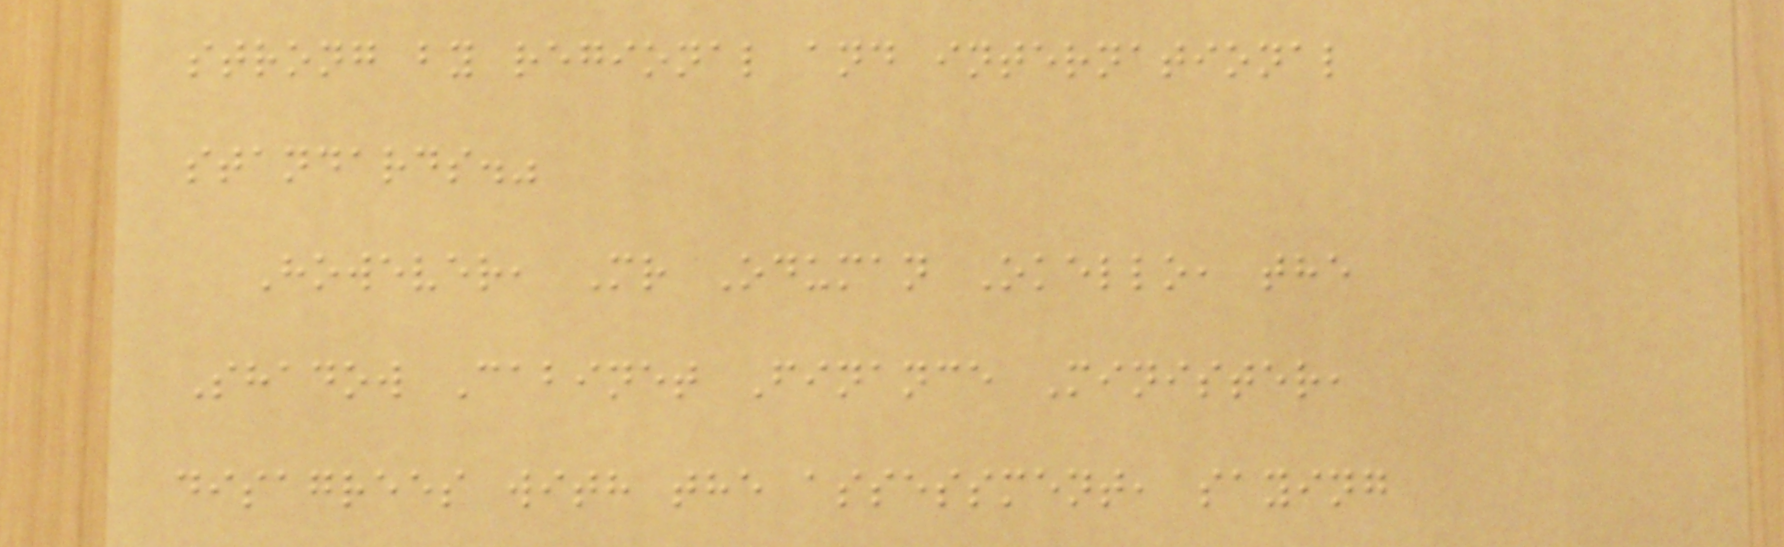strong by regional and international
standards."
However, Mr Oduman Okello, the
Shadow Cabinet Finance Minister,
disagrees with the assessment, saying
